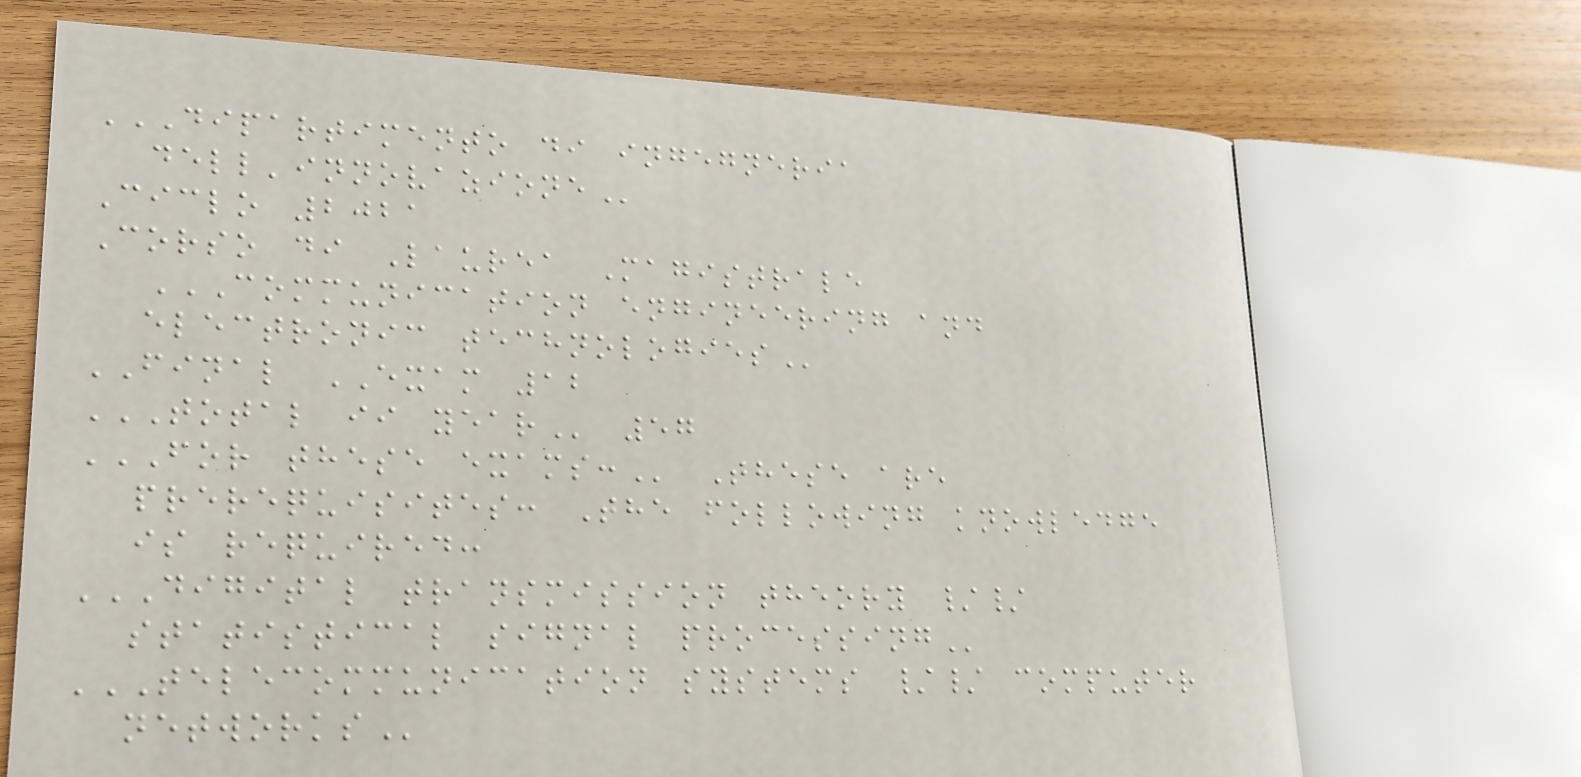DIPARTIMENTO DI INGEGNERIA
DELL'INNOVAZIONE
Ciclo 2021
Corso di Laurea Magistrale
COMMUNICATION ENGINEERING AND
ELECTRONIC TECHNOLOGIES
FINAL EXAM 12
TOTAL II YEAR 57
FOR THESE EXAMS: These are
prerequisites: The following knowledge
is required:
DIGITAL TRANSMISSION THEORY //
STATISTICAL SIGNAL PROCESSING
TELECOMMUNICATION SYSTEMS // COMPUTER
NETWORKS
